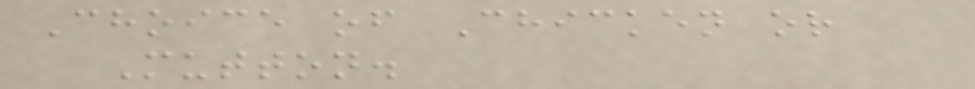Choice of Chicken or
Mutton.
